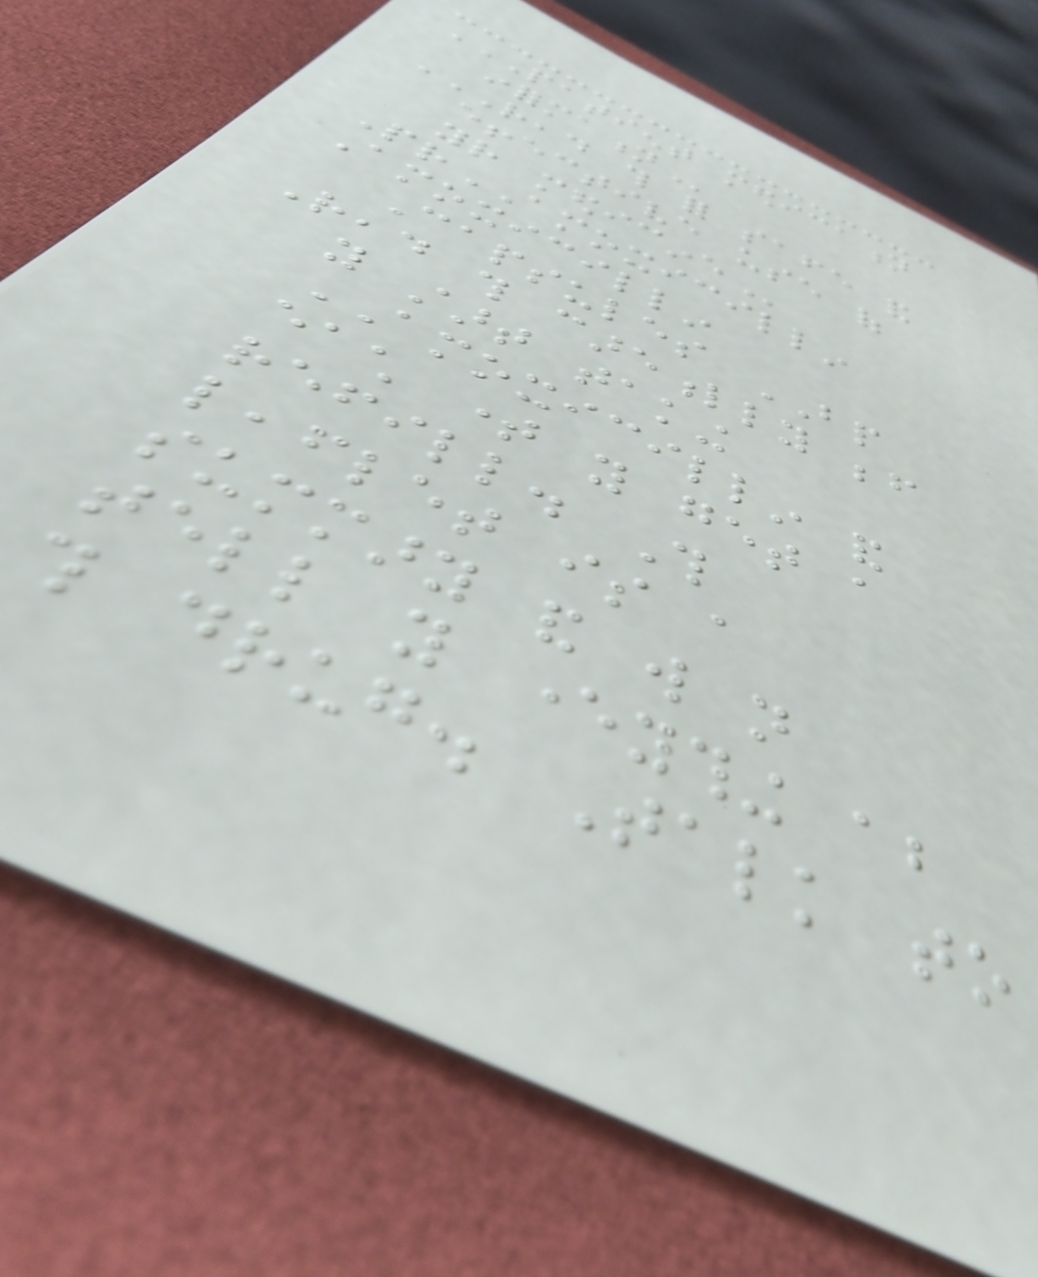PATIENT MEDICATION
INFORMATION
READ THIS FOR SAFE AND
EFFECTIVE USE OF
YOUR MEDICINE
PrAMOXICILLIN
Amoxicillin
Capsules BP
Read this carefully before
you start taking
AMOXICILLIN and
each time you get a
refill. This
leaflet is a
summary and will not
tell you everything about
this drug. Talk to
